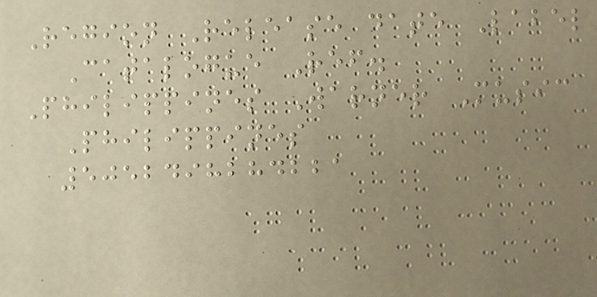Region Release date Label
Catalogue Ref.
Philippines Warner Music
Philippines
5052498284221
